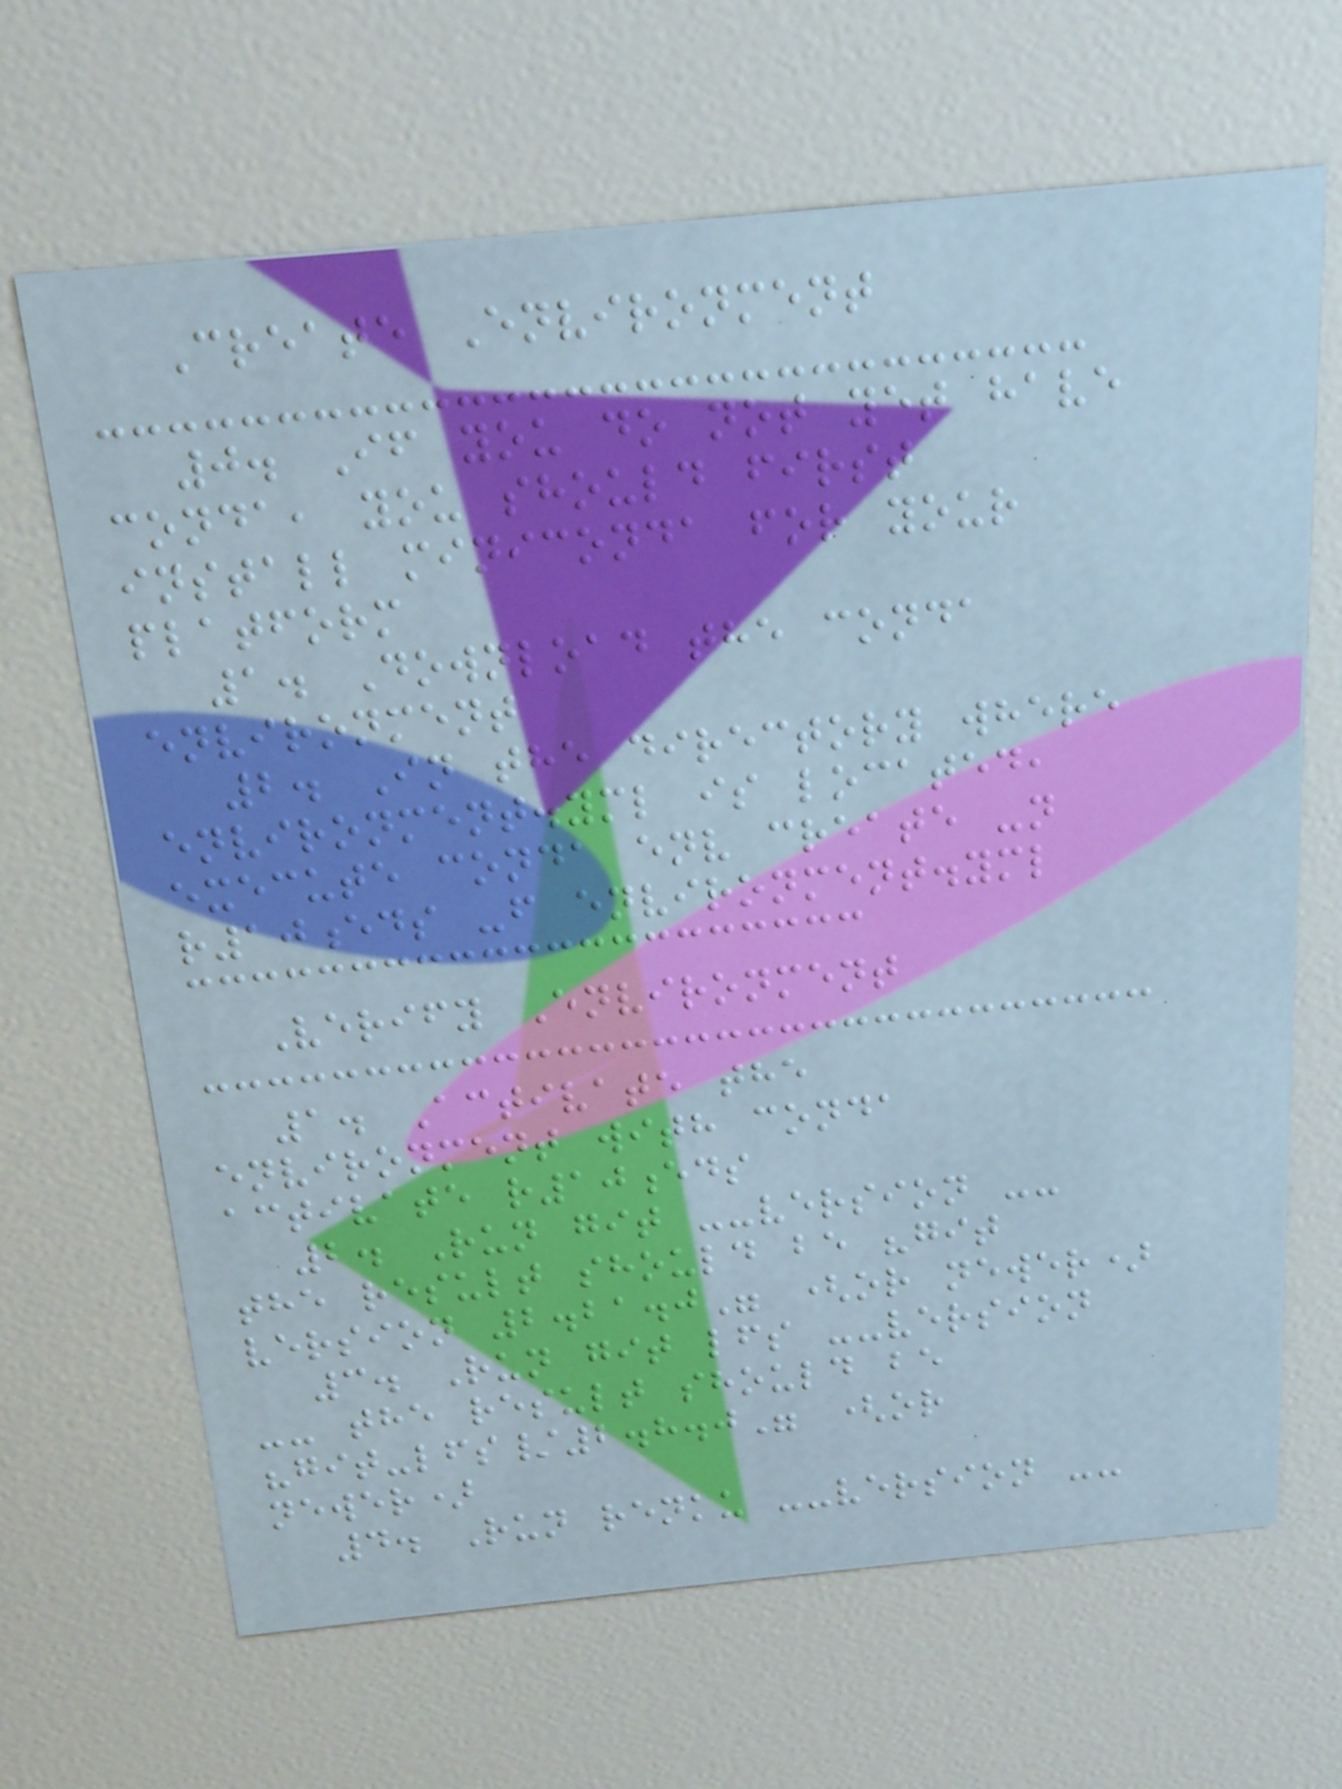Create Environment
0. If you do not yet have
conda, you should first
install miniconda for your
platform
1. Download the conda
environment
2. In the directory where
environment.yml is located,
execute conda env create -n
r10eds -f environment.yml
Verify Environment
1. Activate the
environment with conda
activate r10eds
2. Run git --version --
the result should be "git
version 2.21.0" (or newer)
3. Run git lfs --version
-- the result should be
"git-lfs/2.8.0" (or
newer)
4. Run renku --version --
